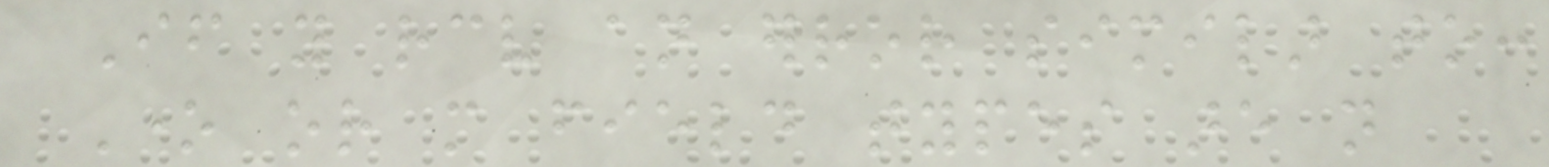If you receive an error similar to:
One or more field types are not
